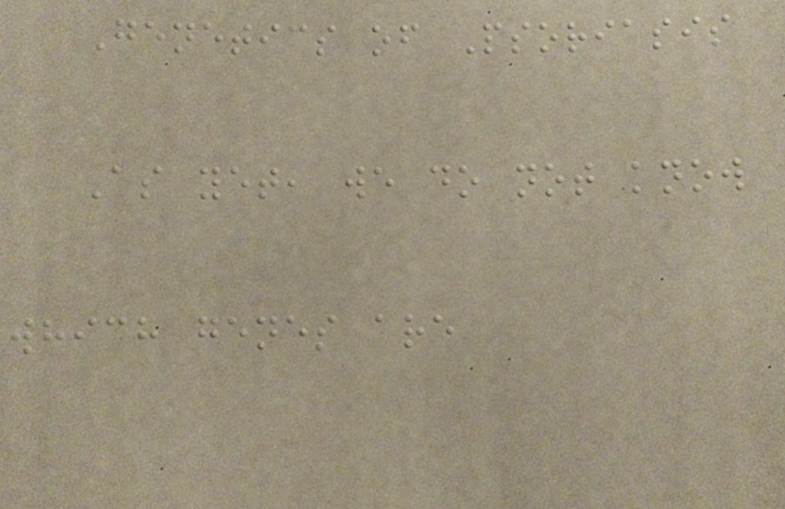Genetics of Psoriasis
As yet, we do not know
which genes are
